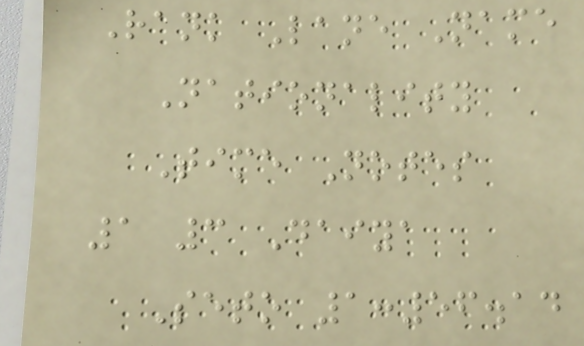Rank Lane Name
Nationality
Time Notes
1 3 Daiya
Seto 1:56.14
